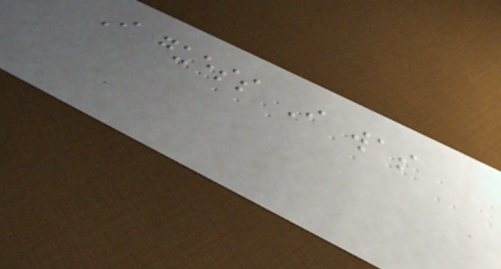I guess I was
